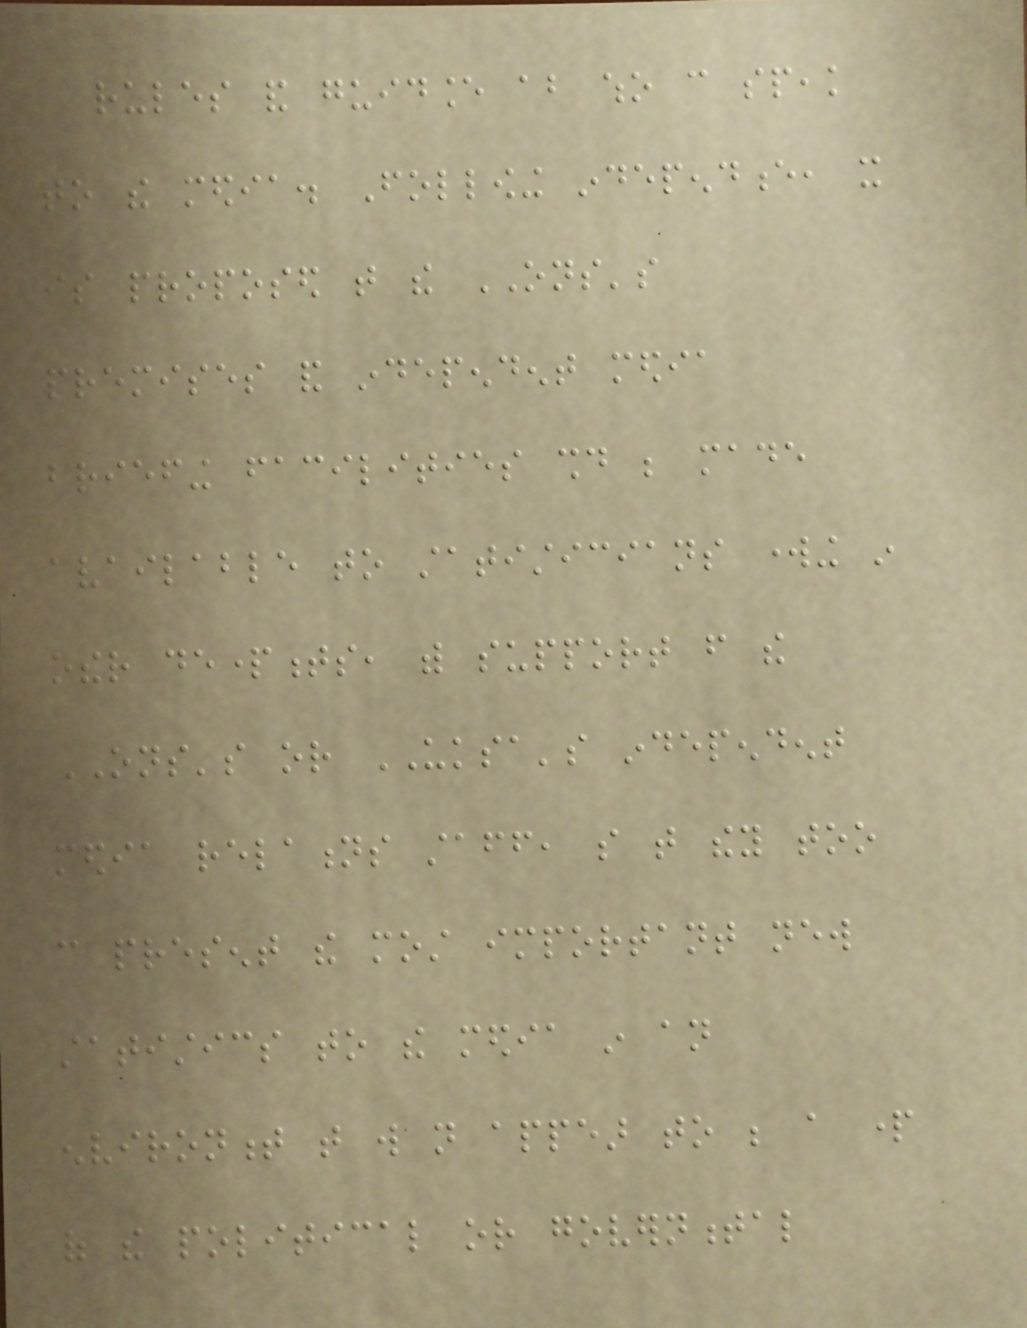rules and guidance about who can speak
to the media. Following independence, it
is proposed that the ONS's
premises and independent media
briefing facilities should be made
available to statisticians working in
other departments, with support from the
ONS's or UKSA's independent
media relations staff, so that they too
can present the most important new
statistics to the media in an
environment that will not appear to be a part
of the political or governmental
